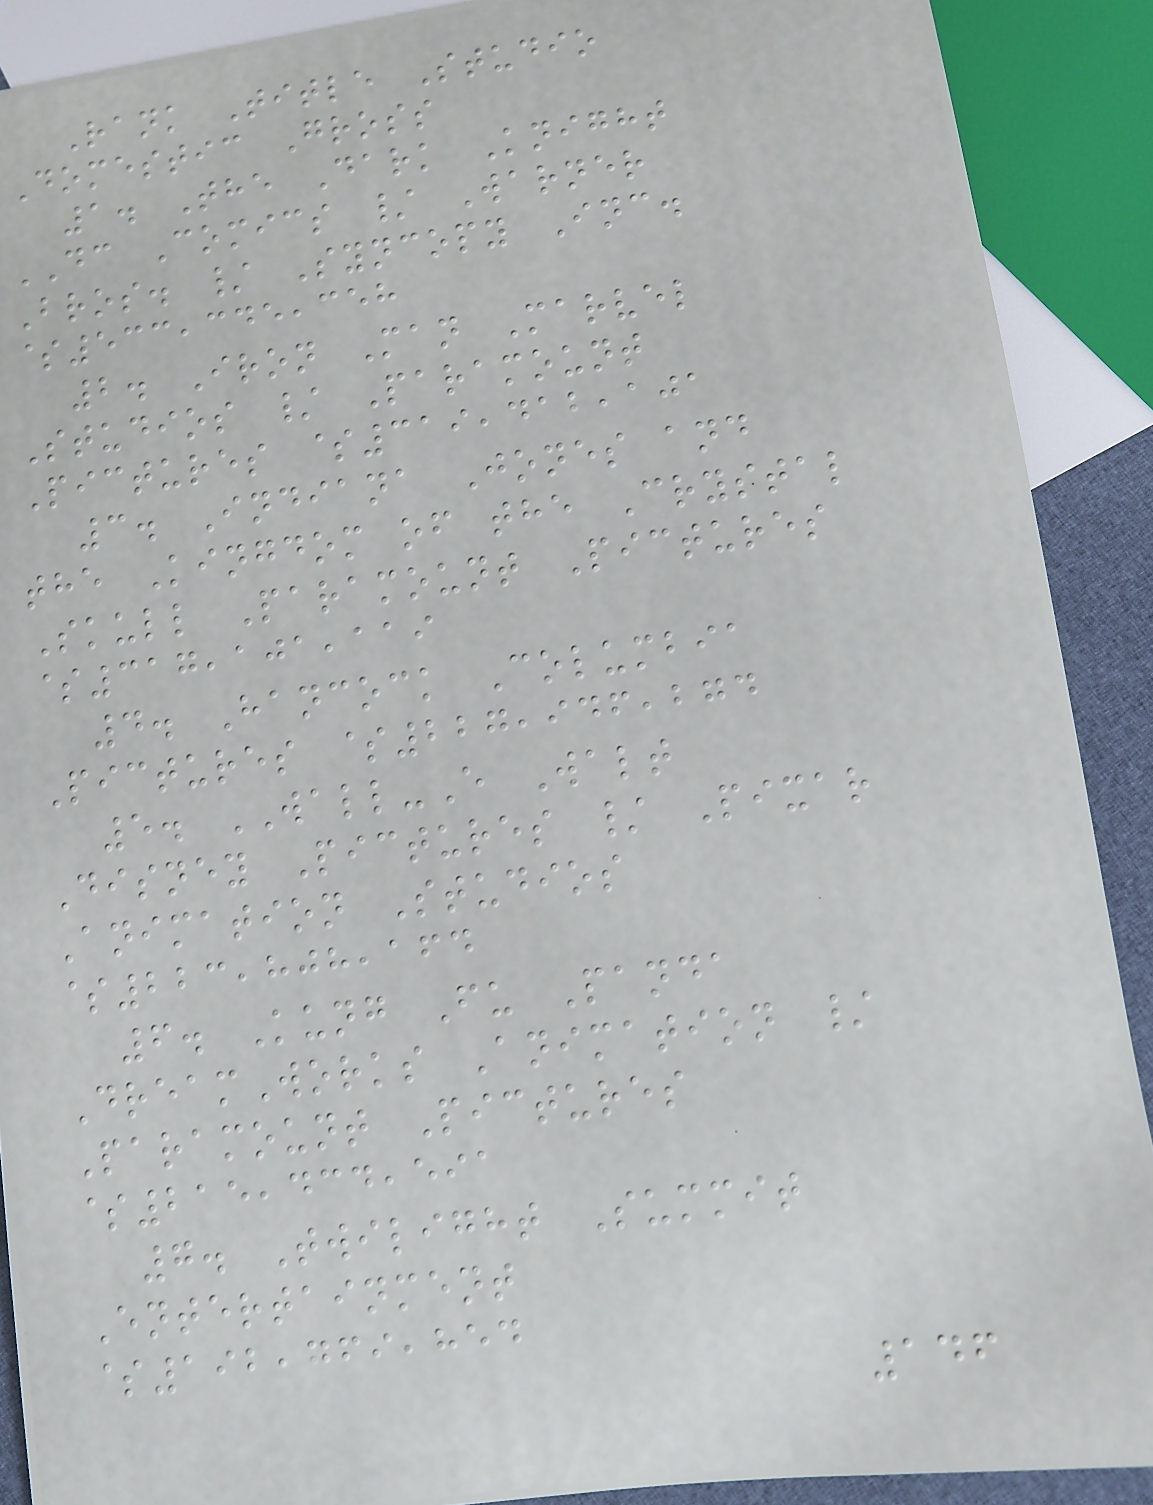Rank Title Studio
Domestic Gross
1. The Dark Knight
DC Comics / Warner
Bros. / Syncopy Inc.
$533,345,358
2. Iron Man Marvel
Studios / Paramount
Pictures $319,412,101
3. Indiana Jones and
the Kingdom of the Crystal
Skull Paramount Pictures
$317,101,119
4. Hancock Columbia
Pictures $227,946,274
5. WALL-E Walt
Disney Pictures / Pixar
Animation Studios
$223,808,164
6. Kung Fu Panda
DreamWorks Animation /
Paramount Pictures
$215,434,591
7. Twilight Summit
Entertainment
$192,769,854
146
